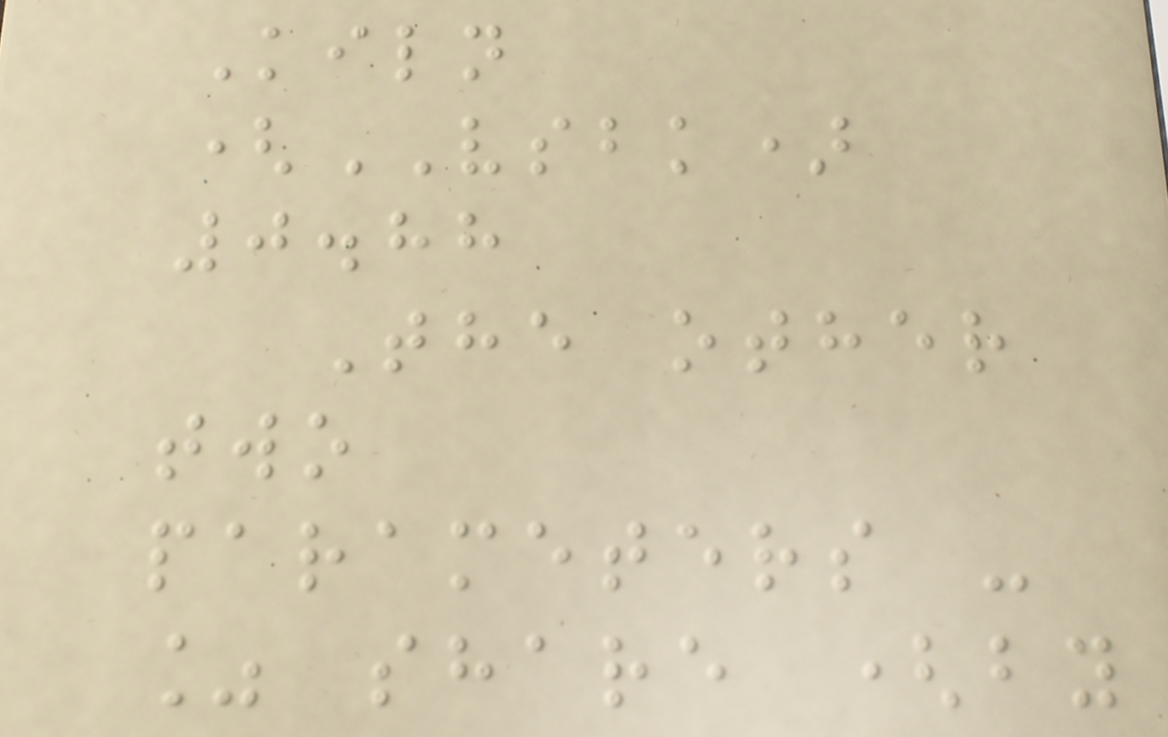Kiln
(VSBK)
0.88
The other
two
parameters -
% share (by
